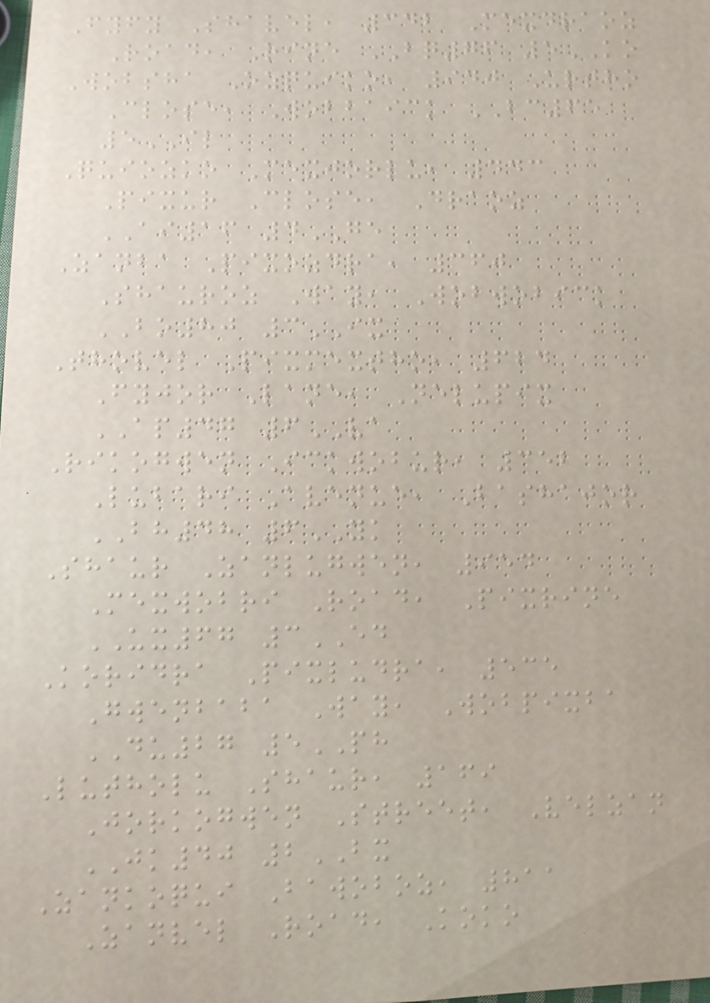Fyfy Shavel, 342 Mexdraoz
Road, Rine BQ76 5KO
Wobsha Ozquiko, 940 Urtho
Close, Wobbaick BC65
5IL
Quiozko Mexjorlu, 443
Pixur Close, Draoz
AI16 4GE
Zanba Pixozdra, 360
Shauroz Way, Wobwobick
BO80 3IX
Thovel Pixmextho, 624
Fyjor Lane, Nelupix
AP47 6VA
Rikogwen Ickwobur, 352
Lubari Avenue, Bashajor
BH48 6YK
Shaur Zanlugwen, 954
Mexwobri Road, Pixrine
UX67 3ED
Koridra Pixludra, 535
Gwenbaba Way, Wobpixba
DU27 5PH
Lutholu Shaur, 169
Jorkogwen Street, Velzan
JK40 2BX
Zankoqui Bawoboz, 811
Zanvel Road, Koko
